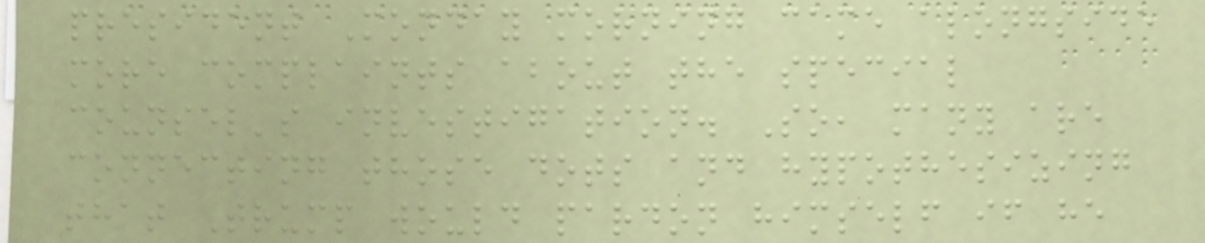president Monday morning came alongside
more complaints about the special
counsel's investigation. So, many are
connecting those dots and hypothesizing
that Trump would pardon himself if he
